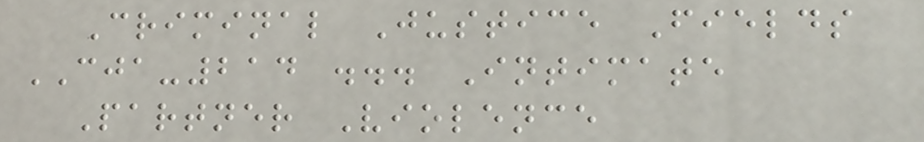Criminal Justice Fields
CJA-214 ... Intimate
Partner Violence
